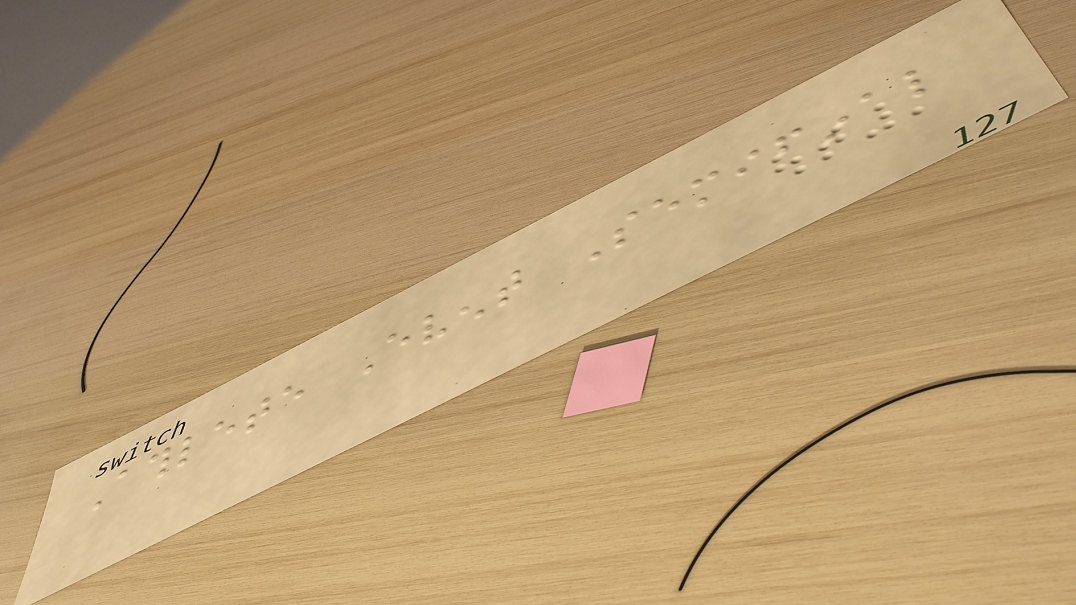Athlete Event Semifinal
